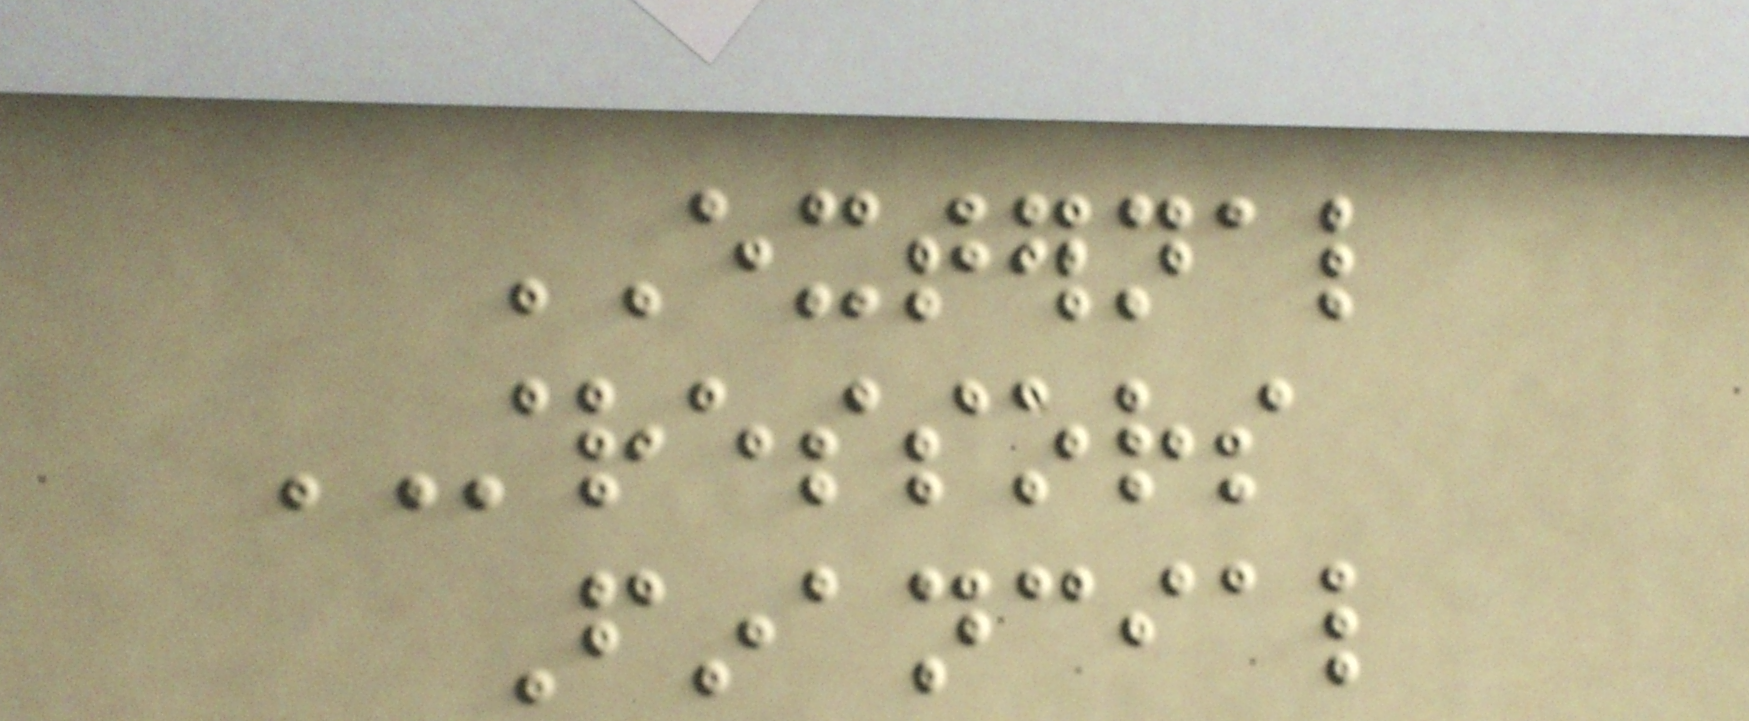EXTERNAL
STRESSORS
Financial
